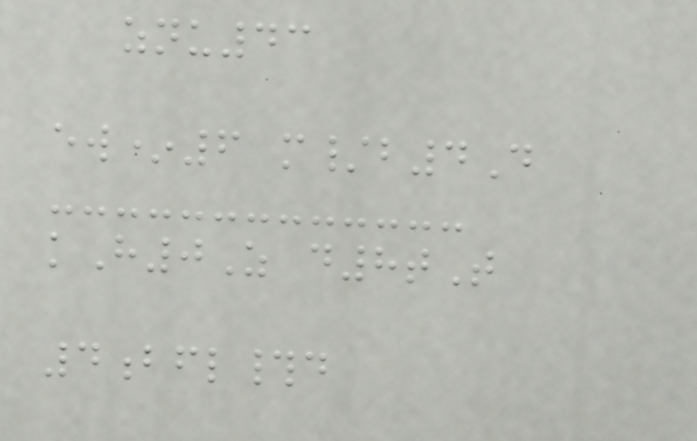znu43
ew*6 m/b4D
kH0Z d8tT
4bfl#d
